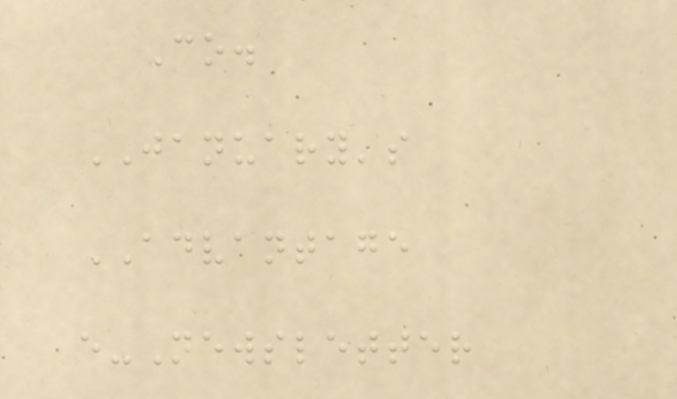Co.
JANUARY's
ADVANTAGE
e-Newsletter
